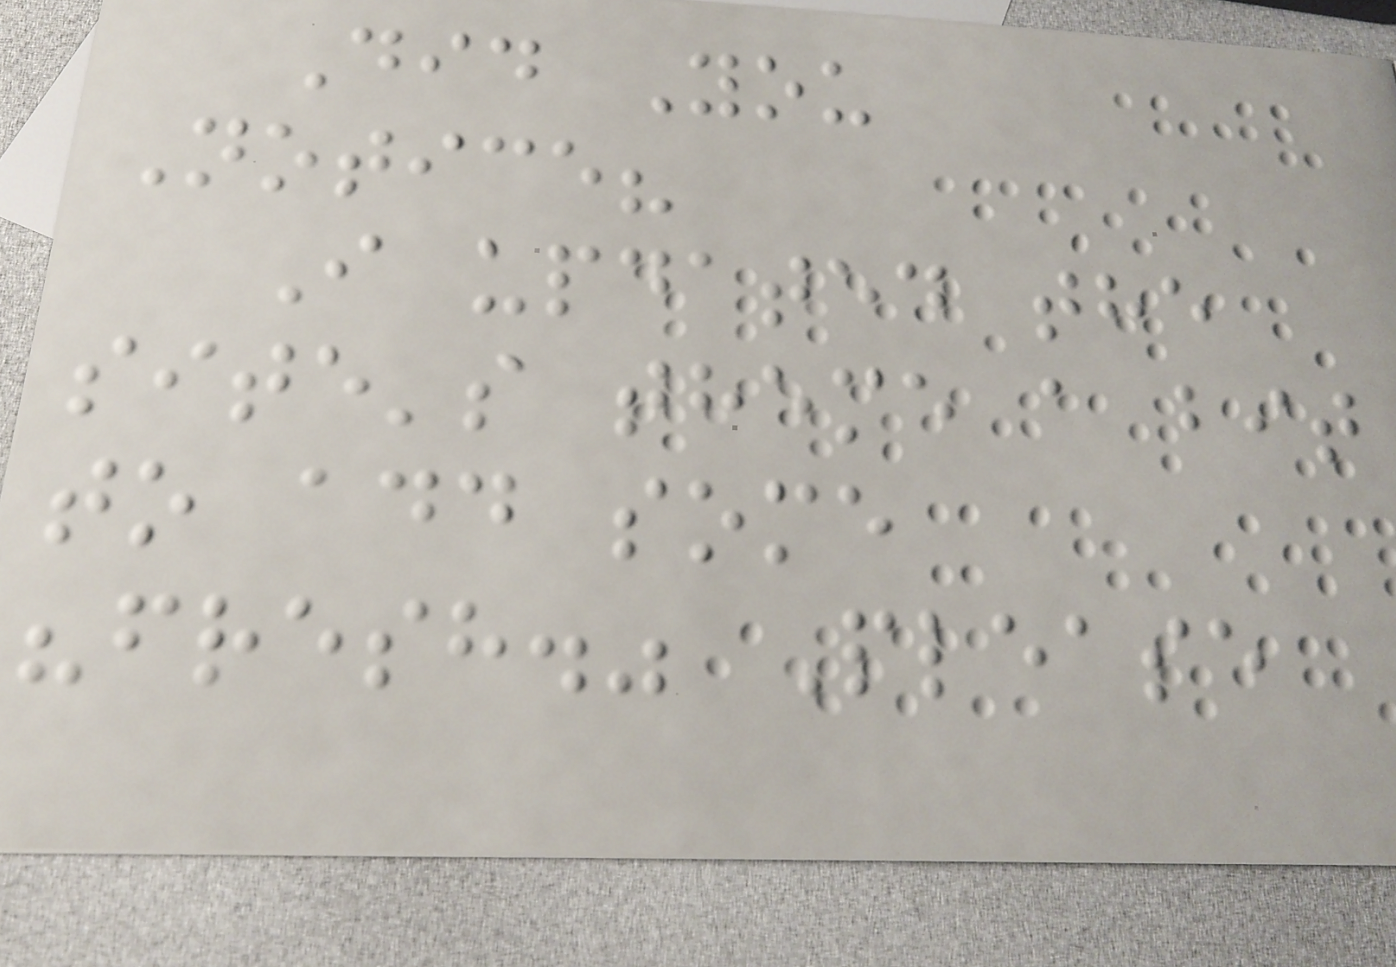Did You
Notice?
I updated the
site's theme a bit
to add some
"fresh." Please
